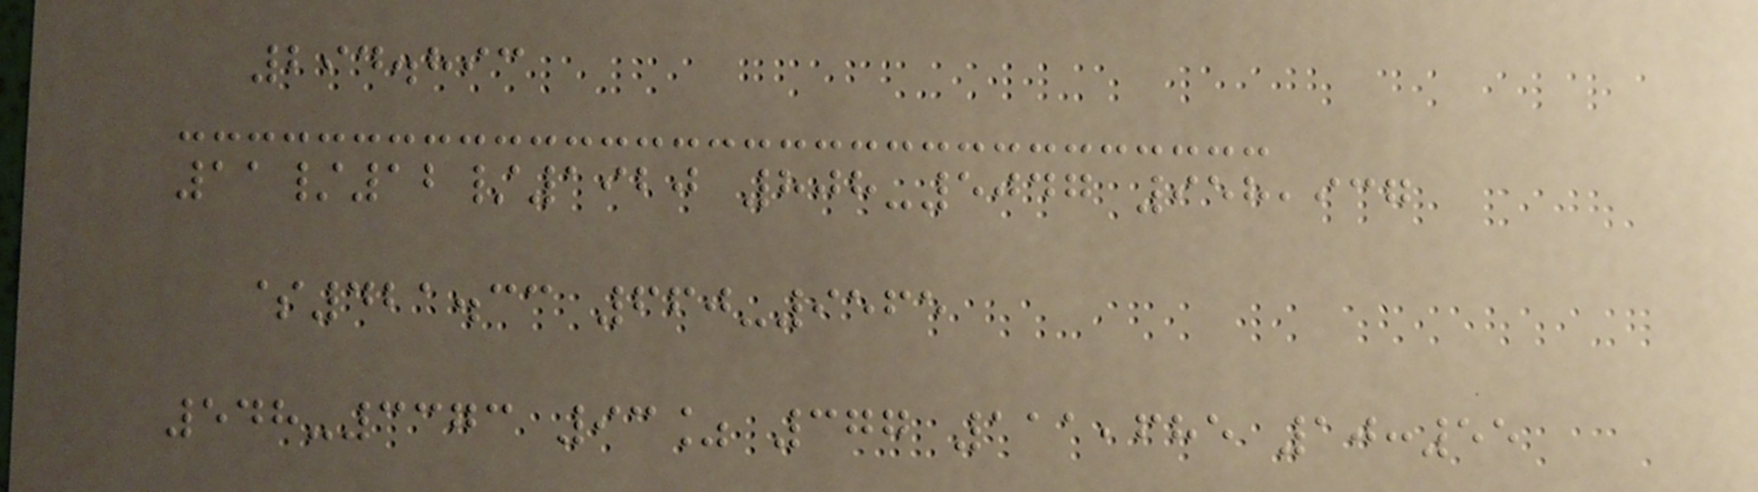294.893
11/12/1920 808-5047 958,937
$421.33 660-9565
548-3373 93% 377 111,685 10:55
